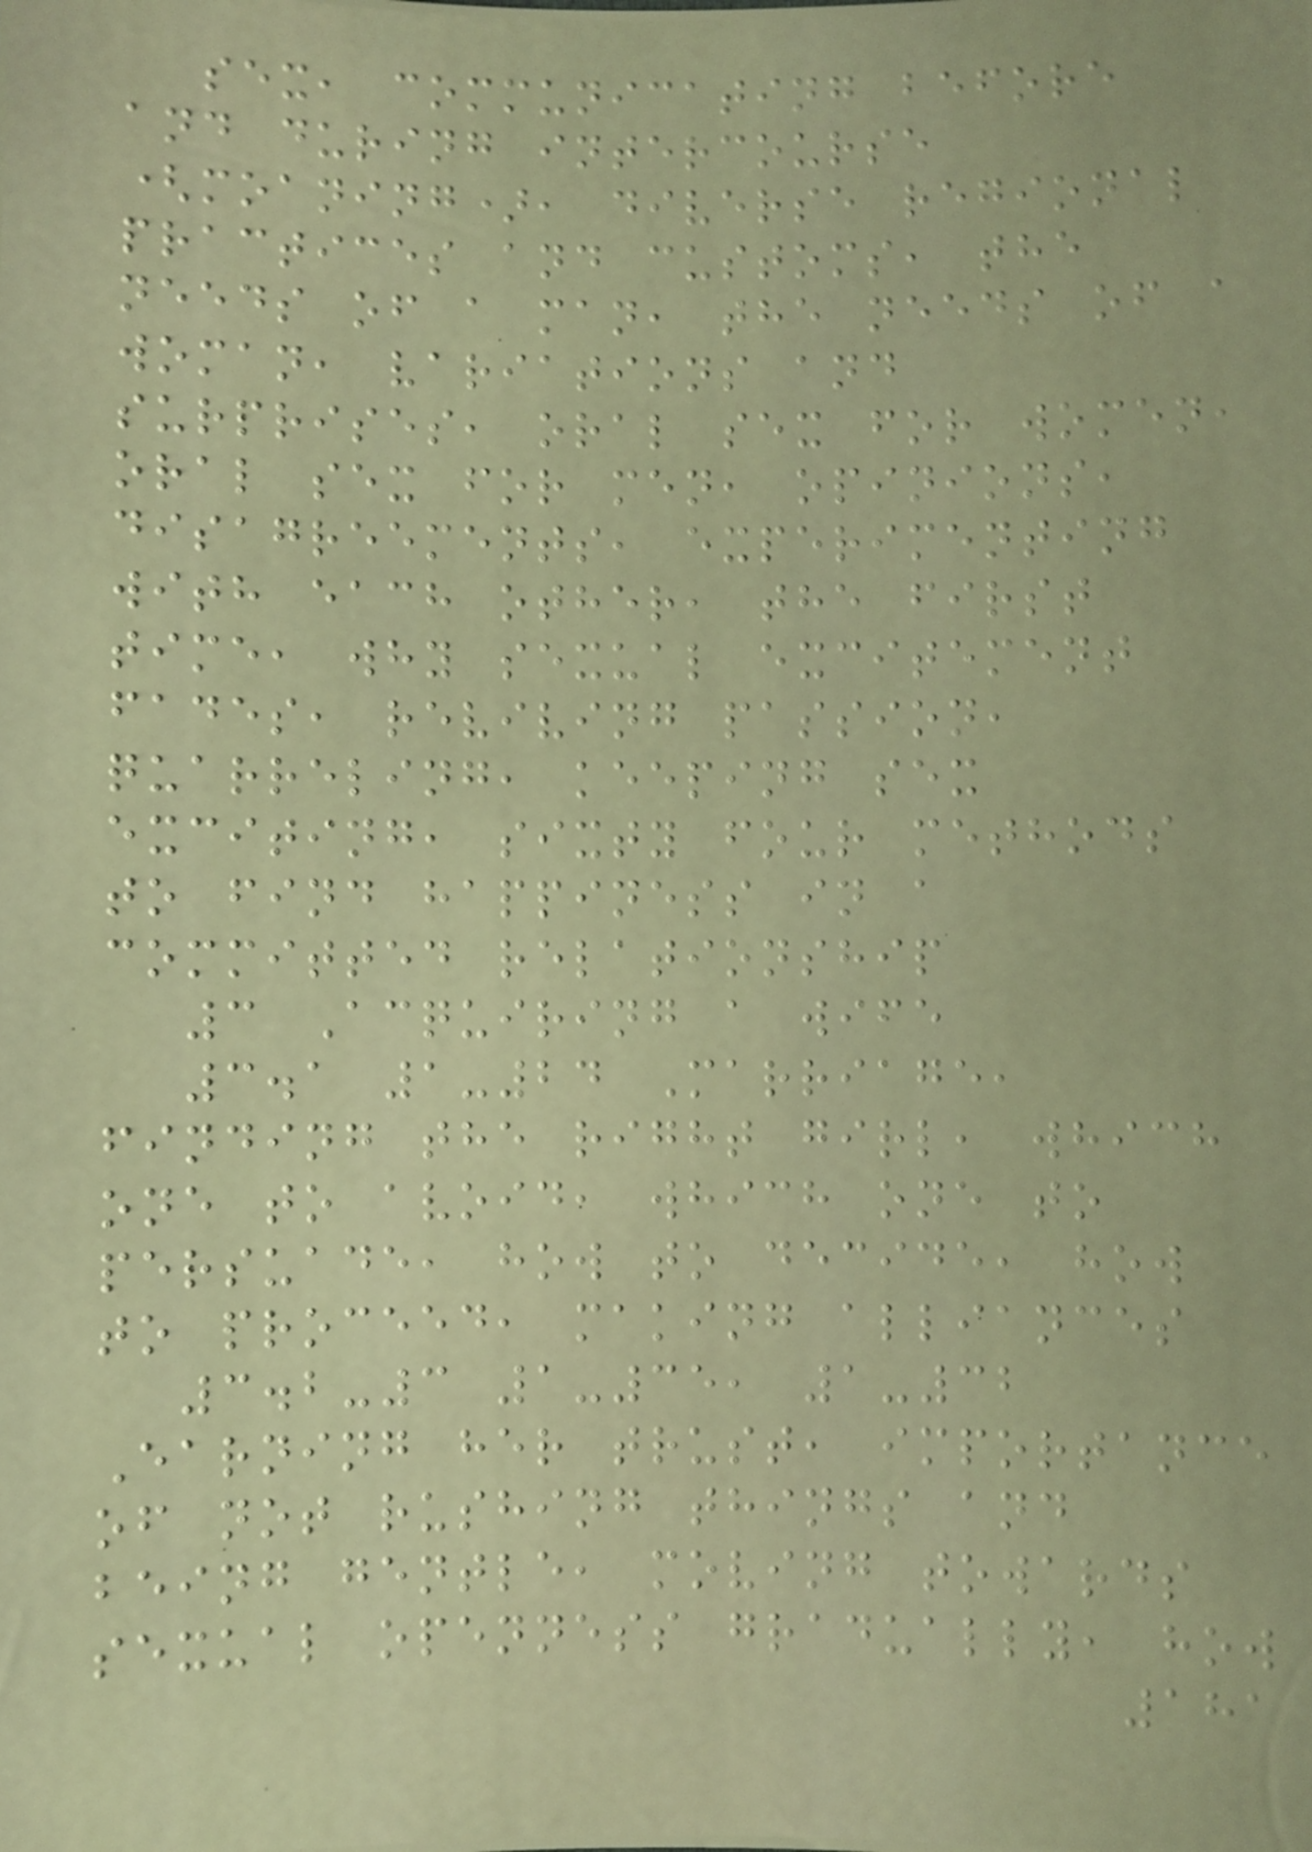sex, communicating before
and during intercourse
(moaning), diverse regional
practices and customs, the
needs of a man, the needs of a
woman, variations and
surprises, oral sex for women,
oral sex for men, opinions,
disagreements, experimenting
with each other, the first
time, why sexual excitement
fades, reviving passion,
quarreling, keeping sex
exciting, sixty four methods
to find happiness in a
committed relationship
3 Acquiring a wife
3.1 1-24 Marriage,
finding the right girl, which
one to avoid, which one to
persuade, how to decide, how
to proceed, making alliances
3.2-3 1-35, 1-32
Earning her trust, importance
of not rushing things and
being gentle, moving towards
sexual openness gradually, how
181
